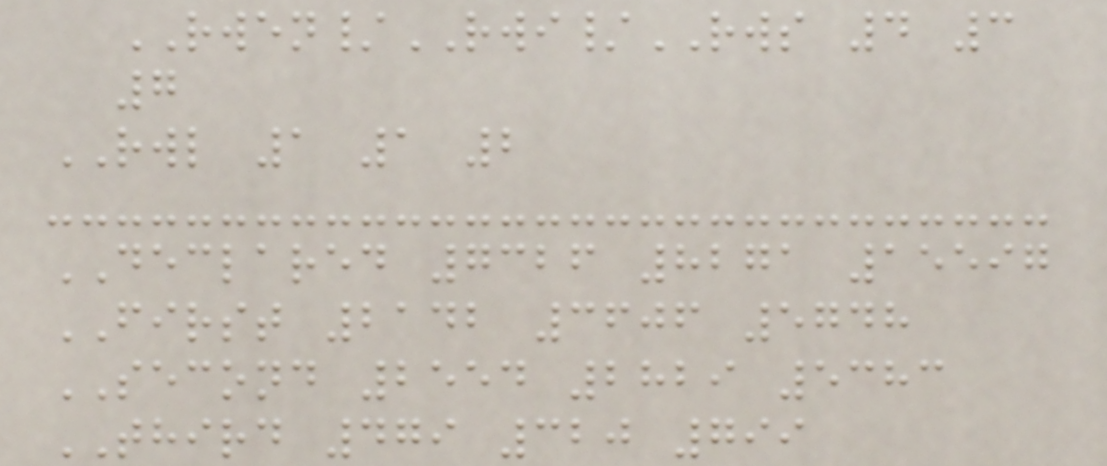RWEN/RWI/RWS 4 3
7
RWL 1 1 2
DECLARED 7326 8271 15597
FIRST 2142 3606 5748
SECOND 2554 2829 5383
THIRD 479 320 799
